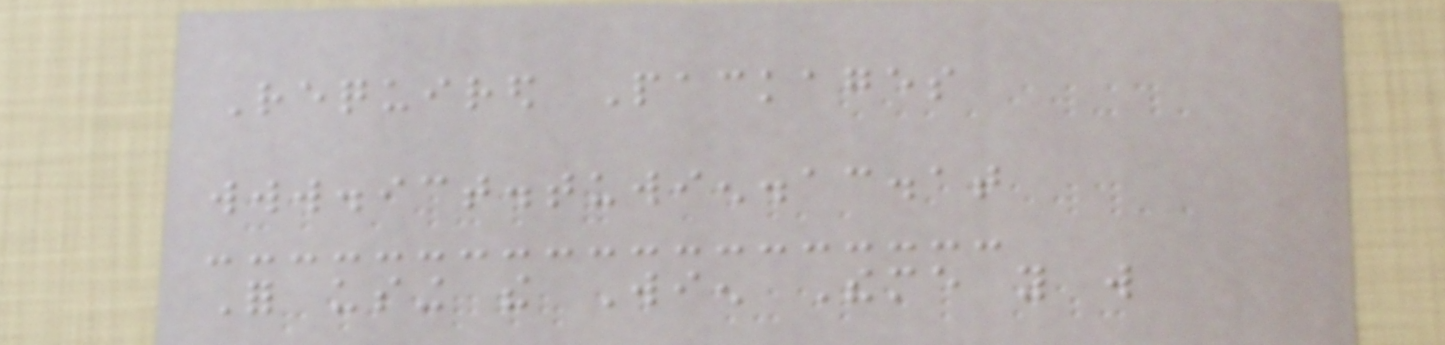Required Packages
www.ict.tuwien.ac.at
For using the Wien Theme you will
